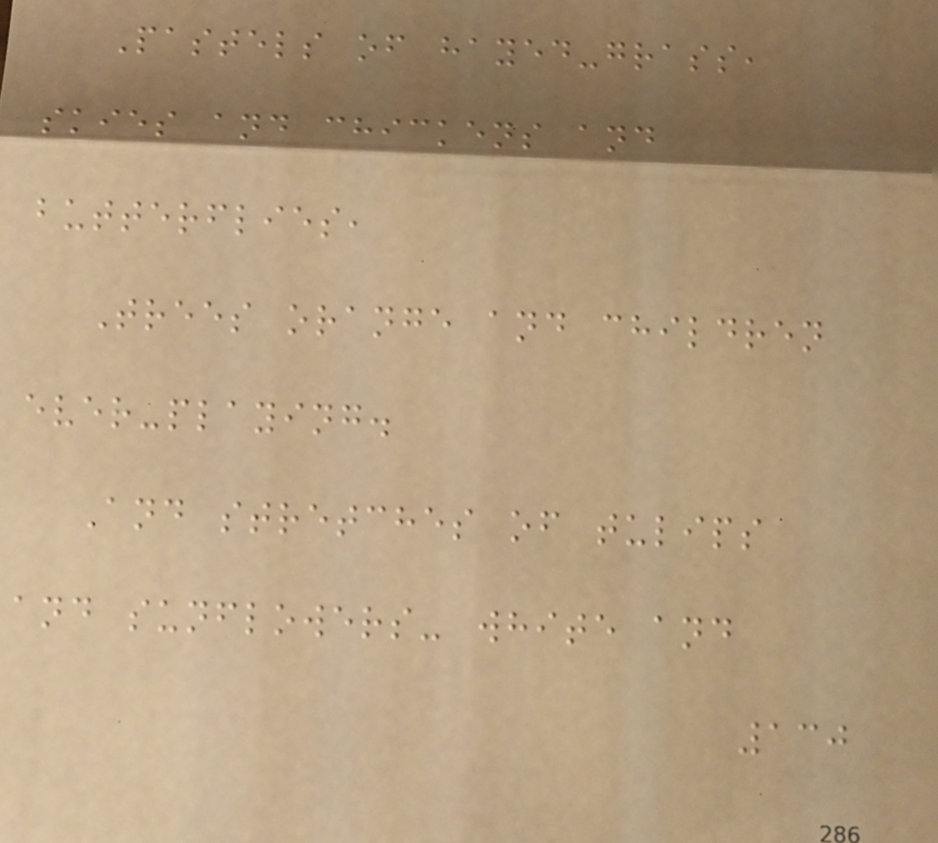Pastels of hayed-grass,
skies and chickens and
butterflies,
Trees orange and children
ever-playing.
And stretches of tulips
and sunflowers- white and
130
